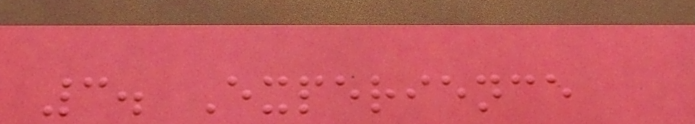3. Experience
